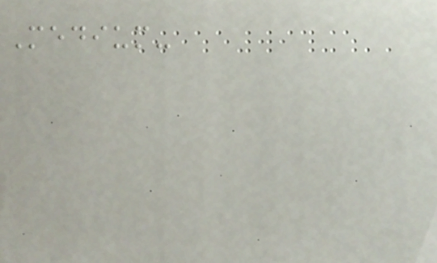Medium-
